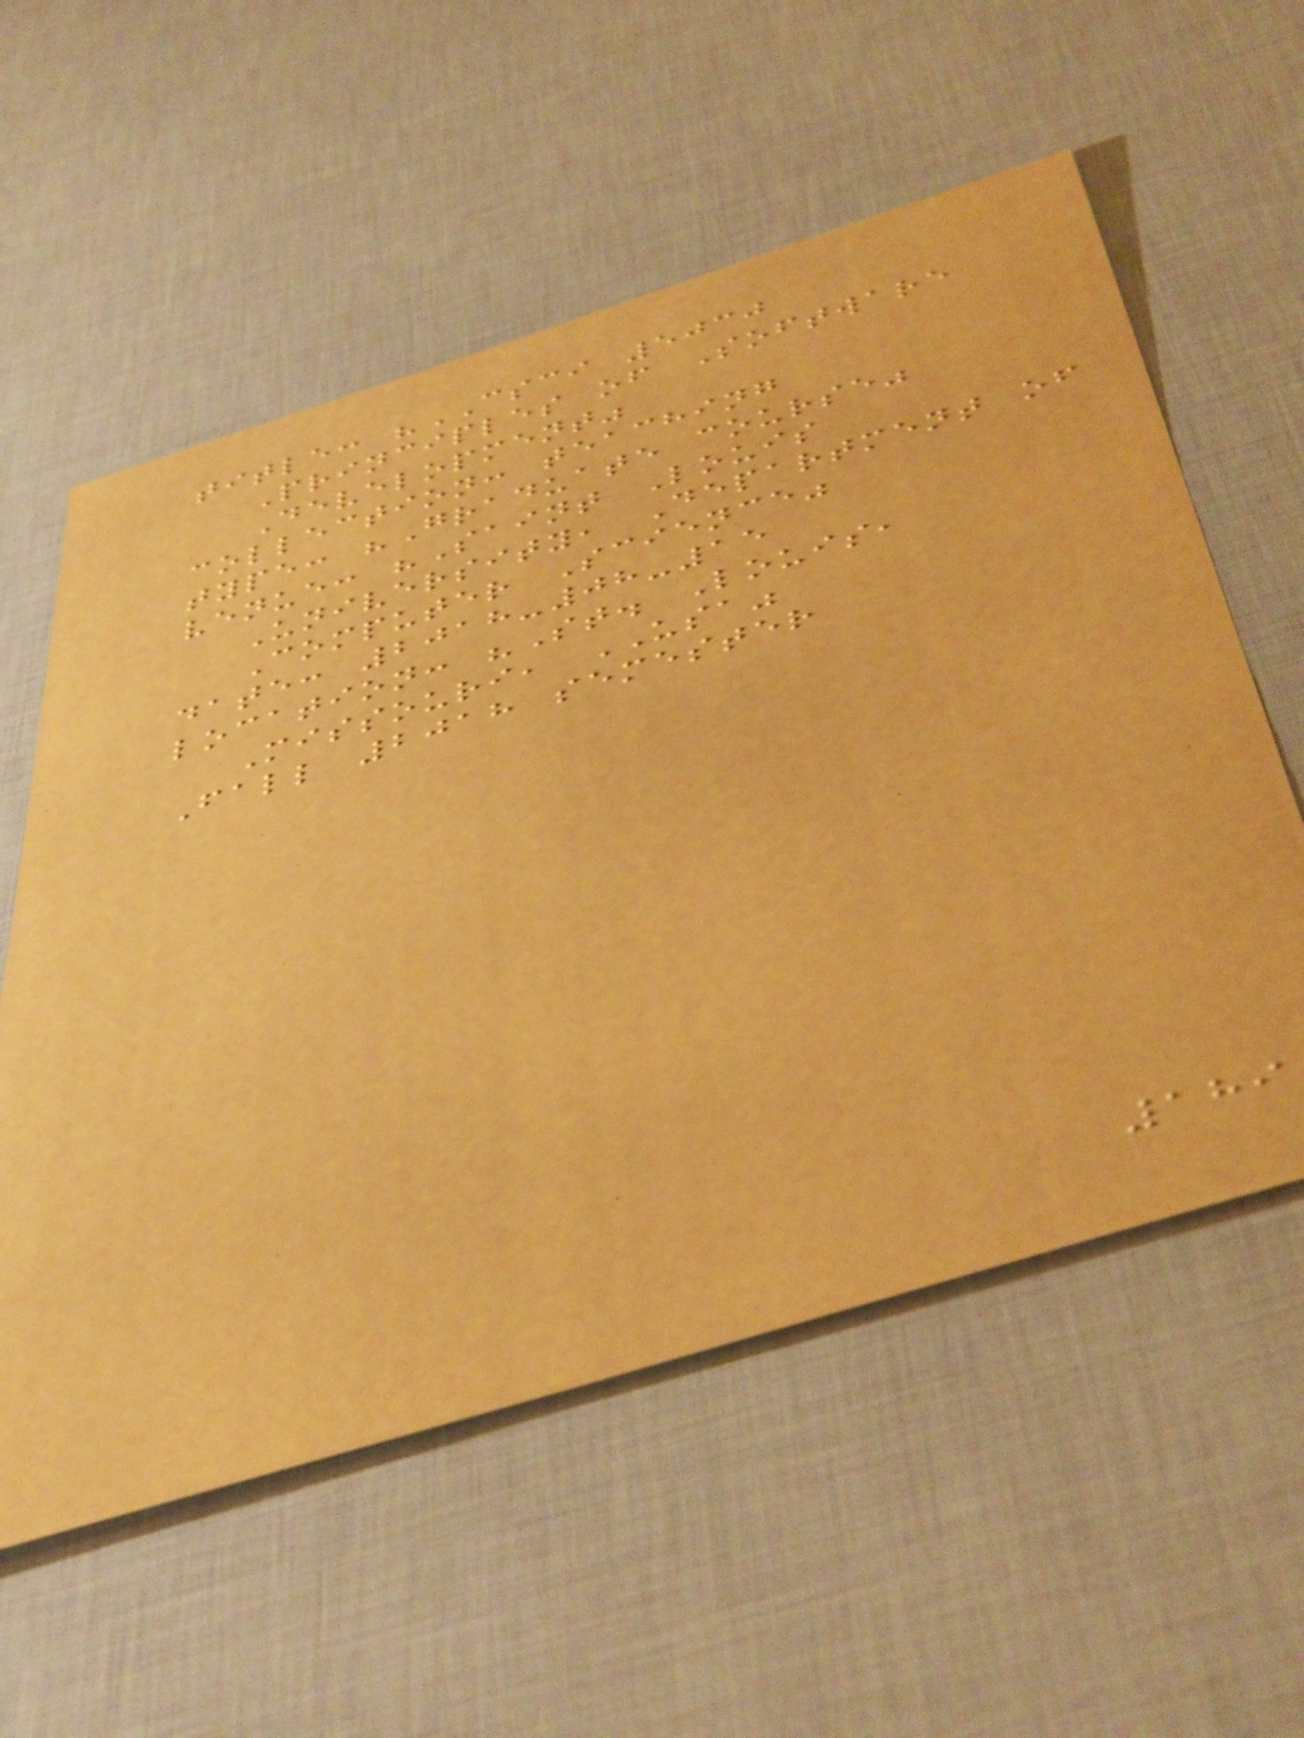title: "CSCI 5030
Principles of Software
Development"
collection: teaching
type: "Graduate course"
venue: "Saint Louis
University, Department of
Computer Science"
date: 2018-08-15
location: "St. Louis,
Missouri, USA"
Fall 2018 semester
189
